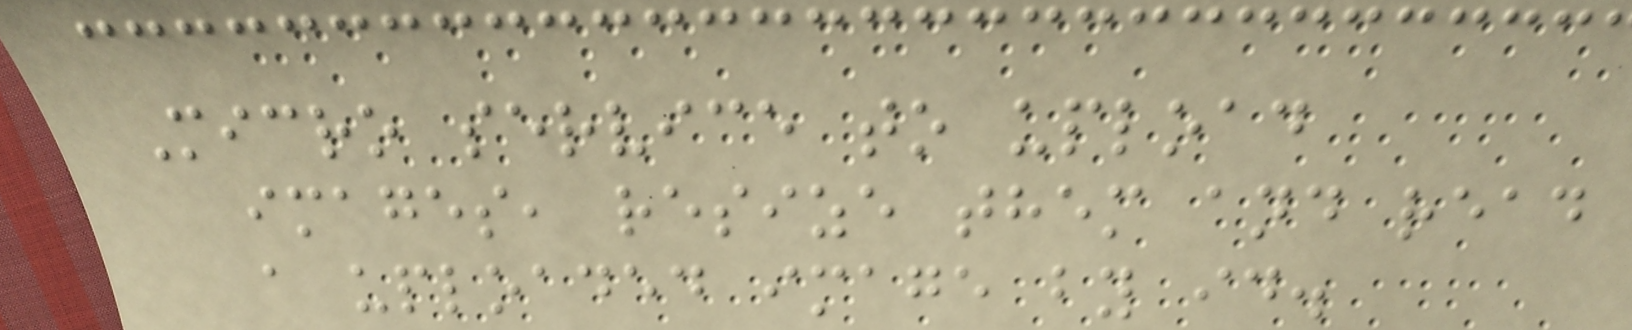Micro service to upload
images, resize them and read
a uploaded image by id.
